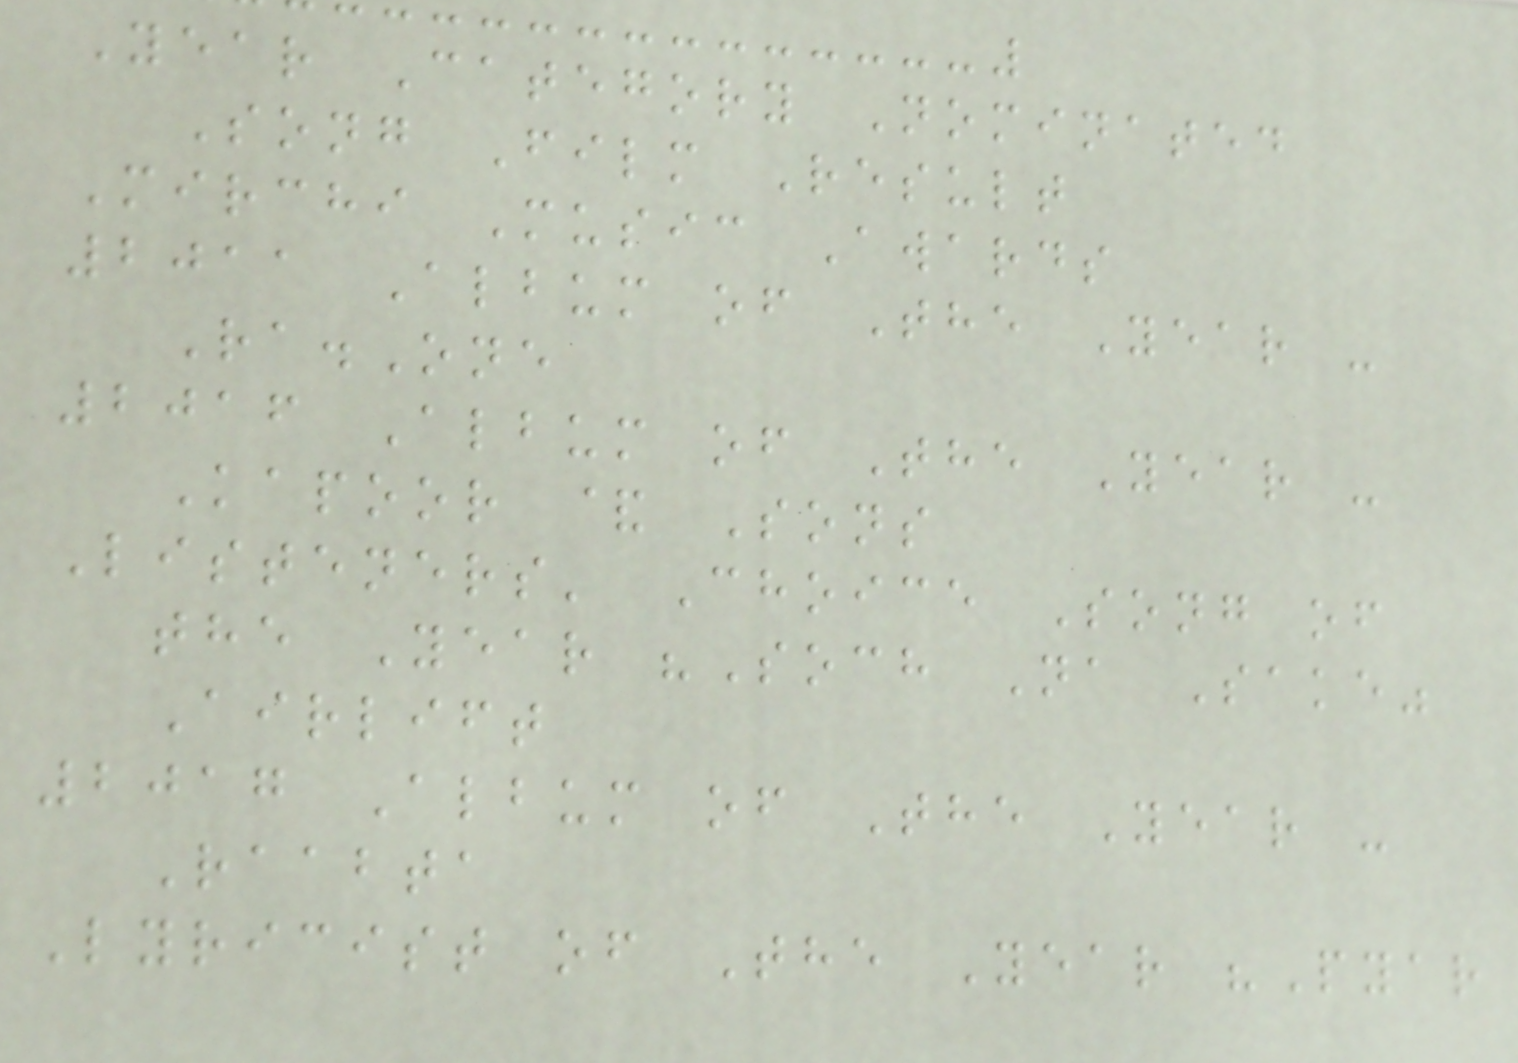Year Category Nominated
Song Film Result
Mirchi Music Awards
2011 Album of The Year -
Ra.One
2016 Album of The Year -
Kapoor & Sons
Listeners' Choice Song of
the Year "Soch Na Sake"
Airlift
2017 Album of The Year -
Raabta
Lyricist of The Year "Pyar
